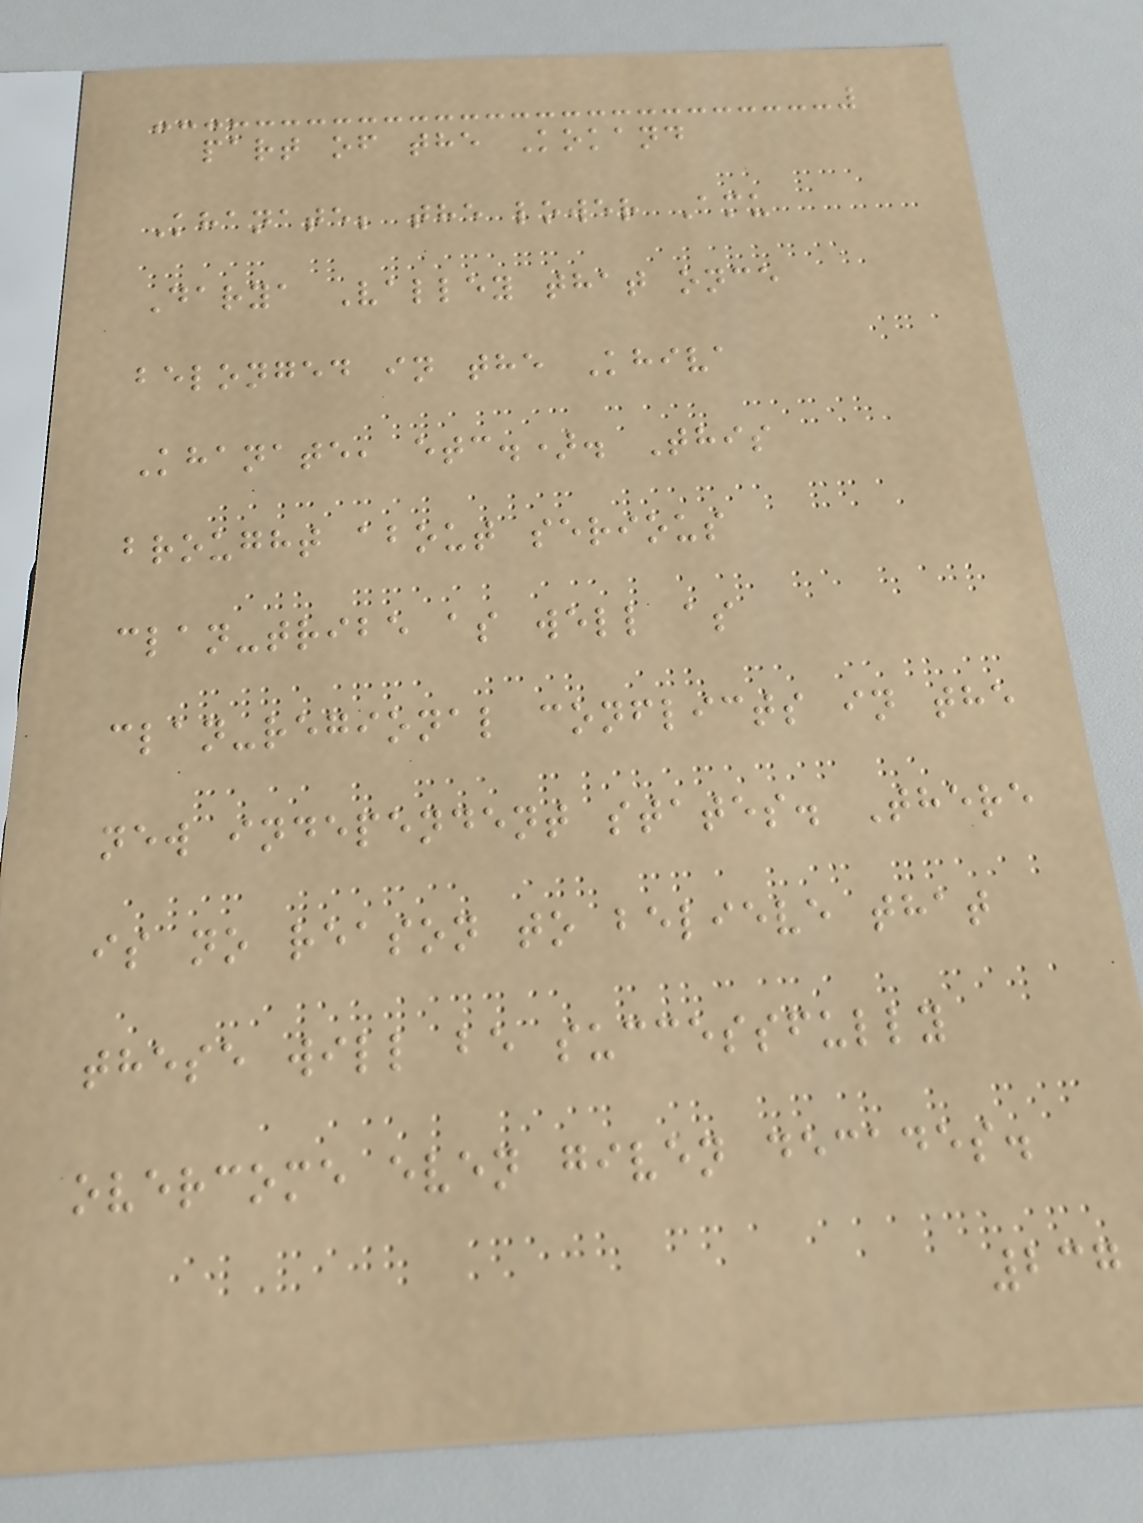part of the Kokand
Khanate; the lower Amu
Darya Valley that once
belonged in the Khiva
Khanate, etc.). This
brought about serious
clan-tribe as well as
clan-regional conflicts in the
new independent states. There
is no reason to believe that
these will be successfully
overcome even given decades.
237
